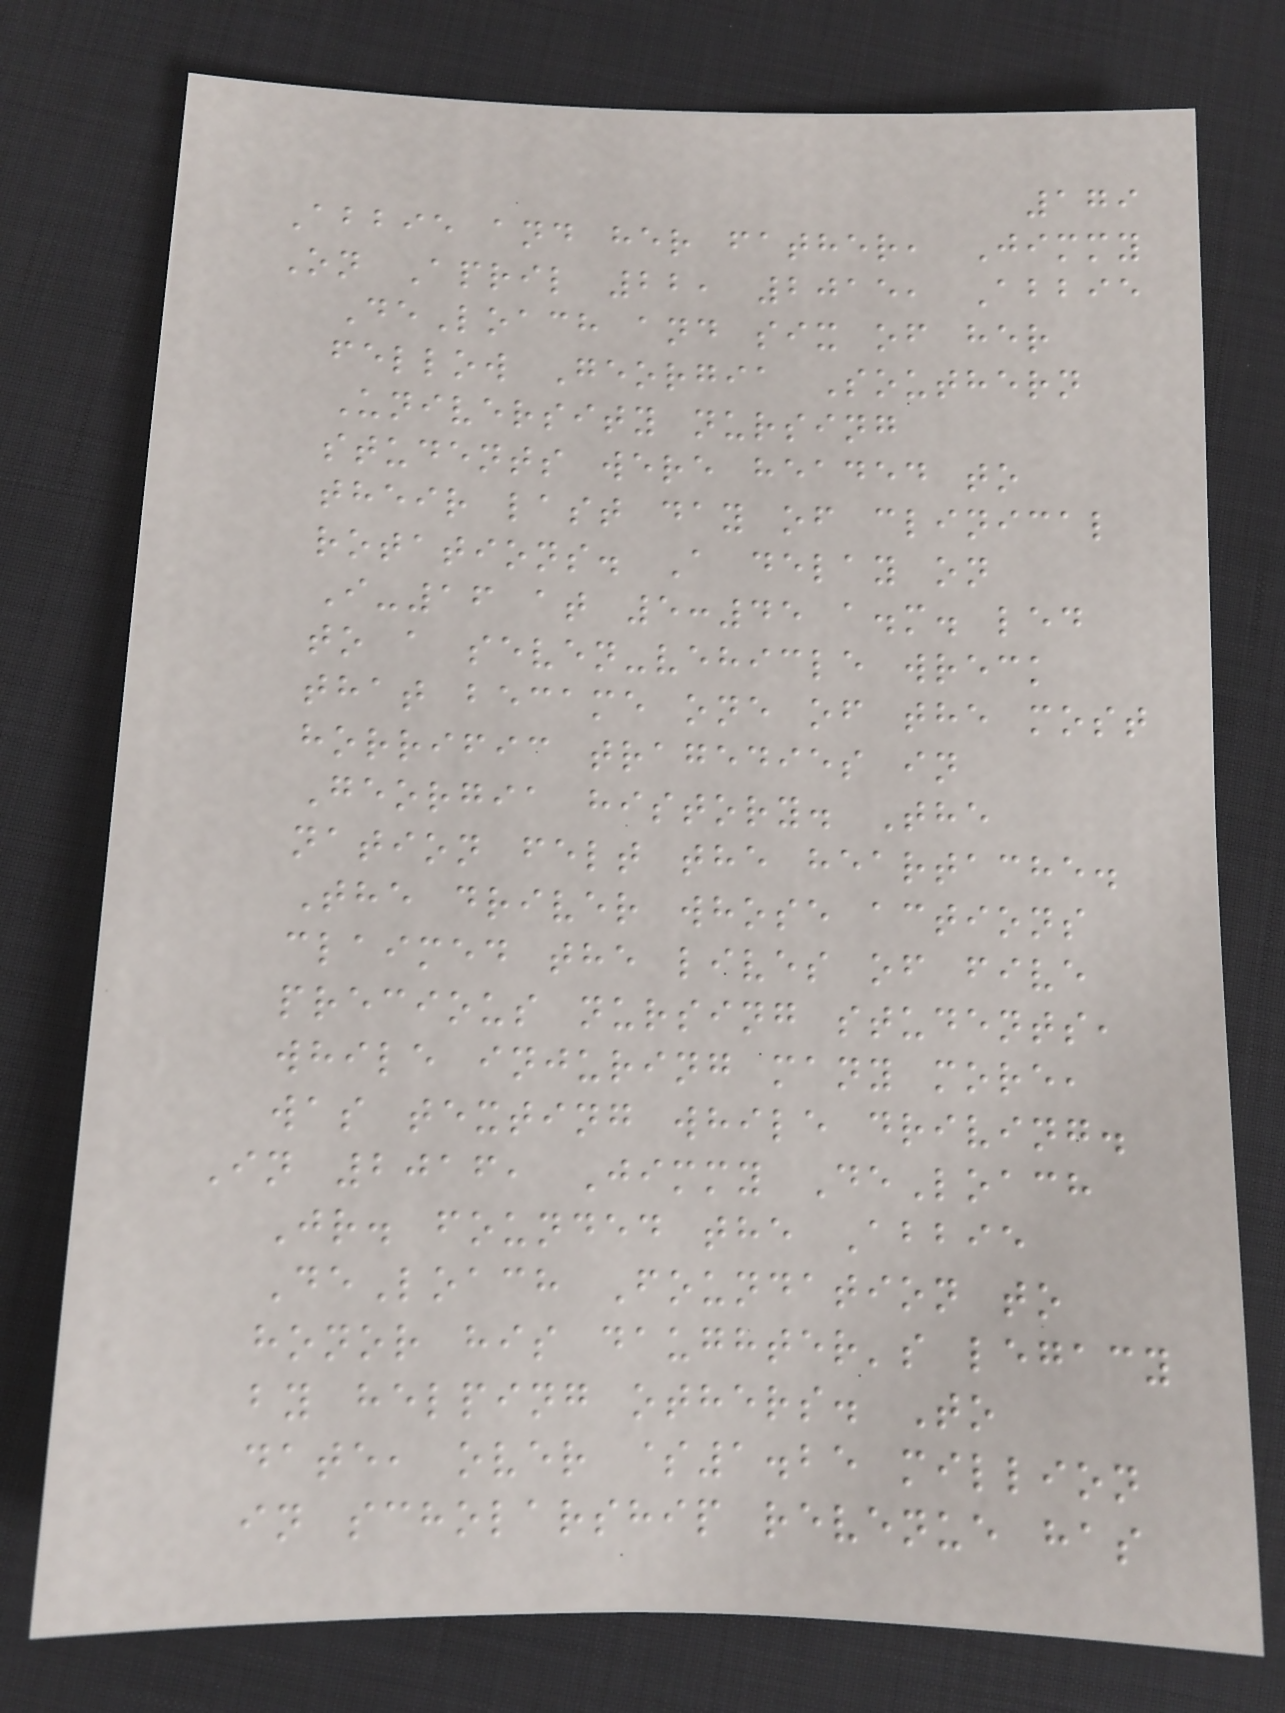179
Abbie and her father, Jimmy
On April 22, 2015, Abbie
DeLoach and six of her
fellow Georgia Southern
University nursing
students were headed to
their last day of clinical
rotations. A delay on
I-16 at 5:45 a.m. led
to a seven-vehicle wreck
that became one of the most
horrific tragedies in
Georgia history. The
nation felt the heartache.
The driver whose actions
claimed the lives of five
precious nursing students,
while injuring many more,
was texting while driving.
In 2016, Jimmy DeLoach
Jr. founded the Abbie
DeLoach Foundation to
honor his daughter's legacy
by helping others. To
date, over $1.25 million
in scholarship revenue has
